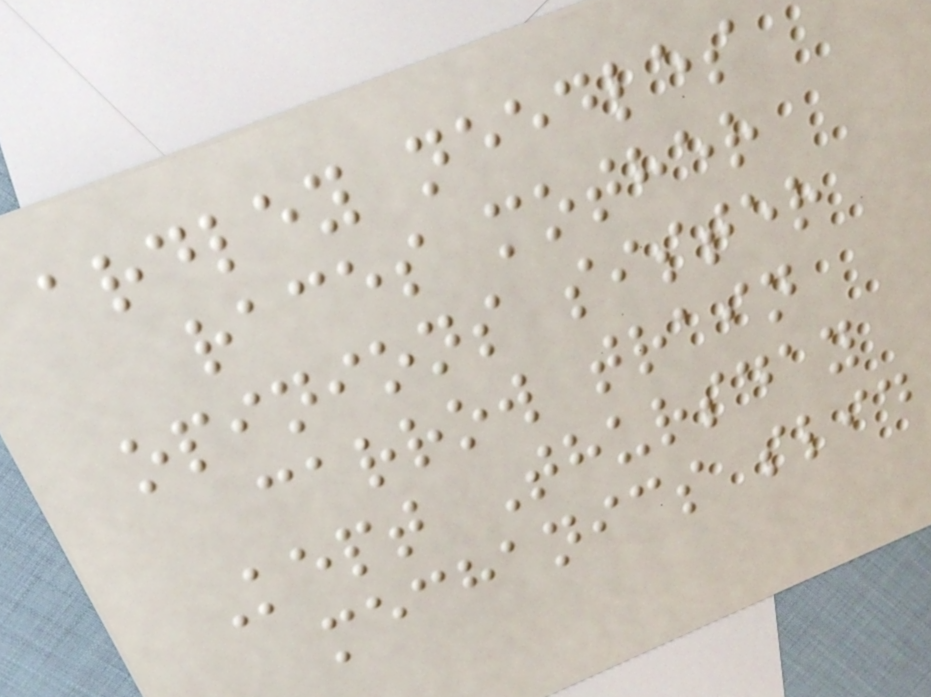ardley needles
races mother
opinions sister
carrow train
Kept Thursday
mechanics slid
